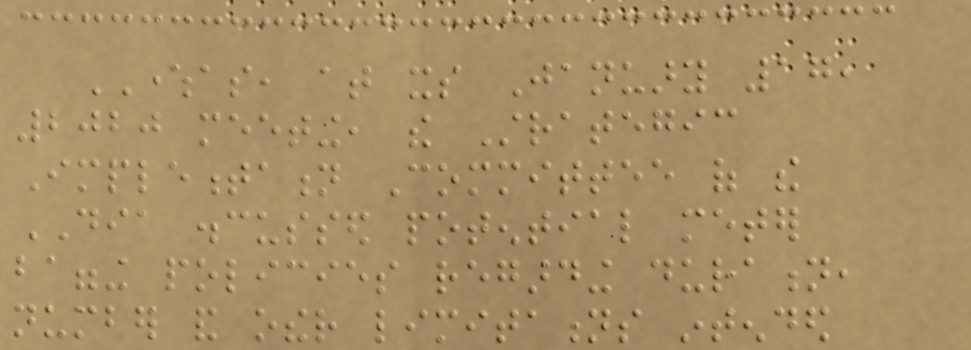WHEREAS, at its January 17,
2020 meeting, the Strategic
Implementation Committee of the
DIA discussed potential meter
bagging policies regarding duration,
number and other limitations intended
